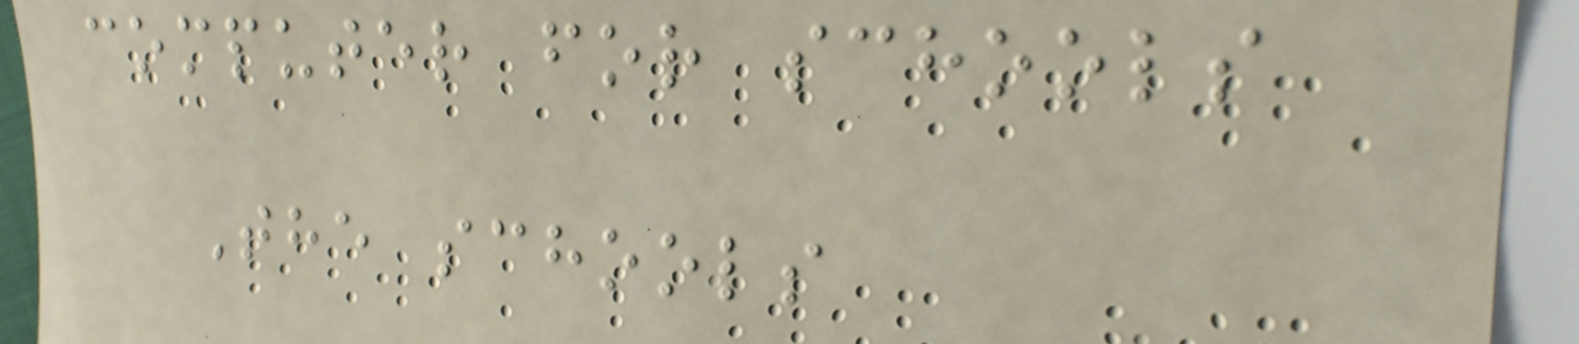computer for schools
The schools
